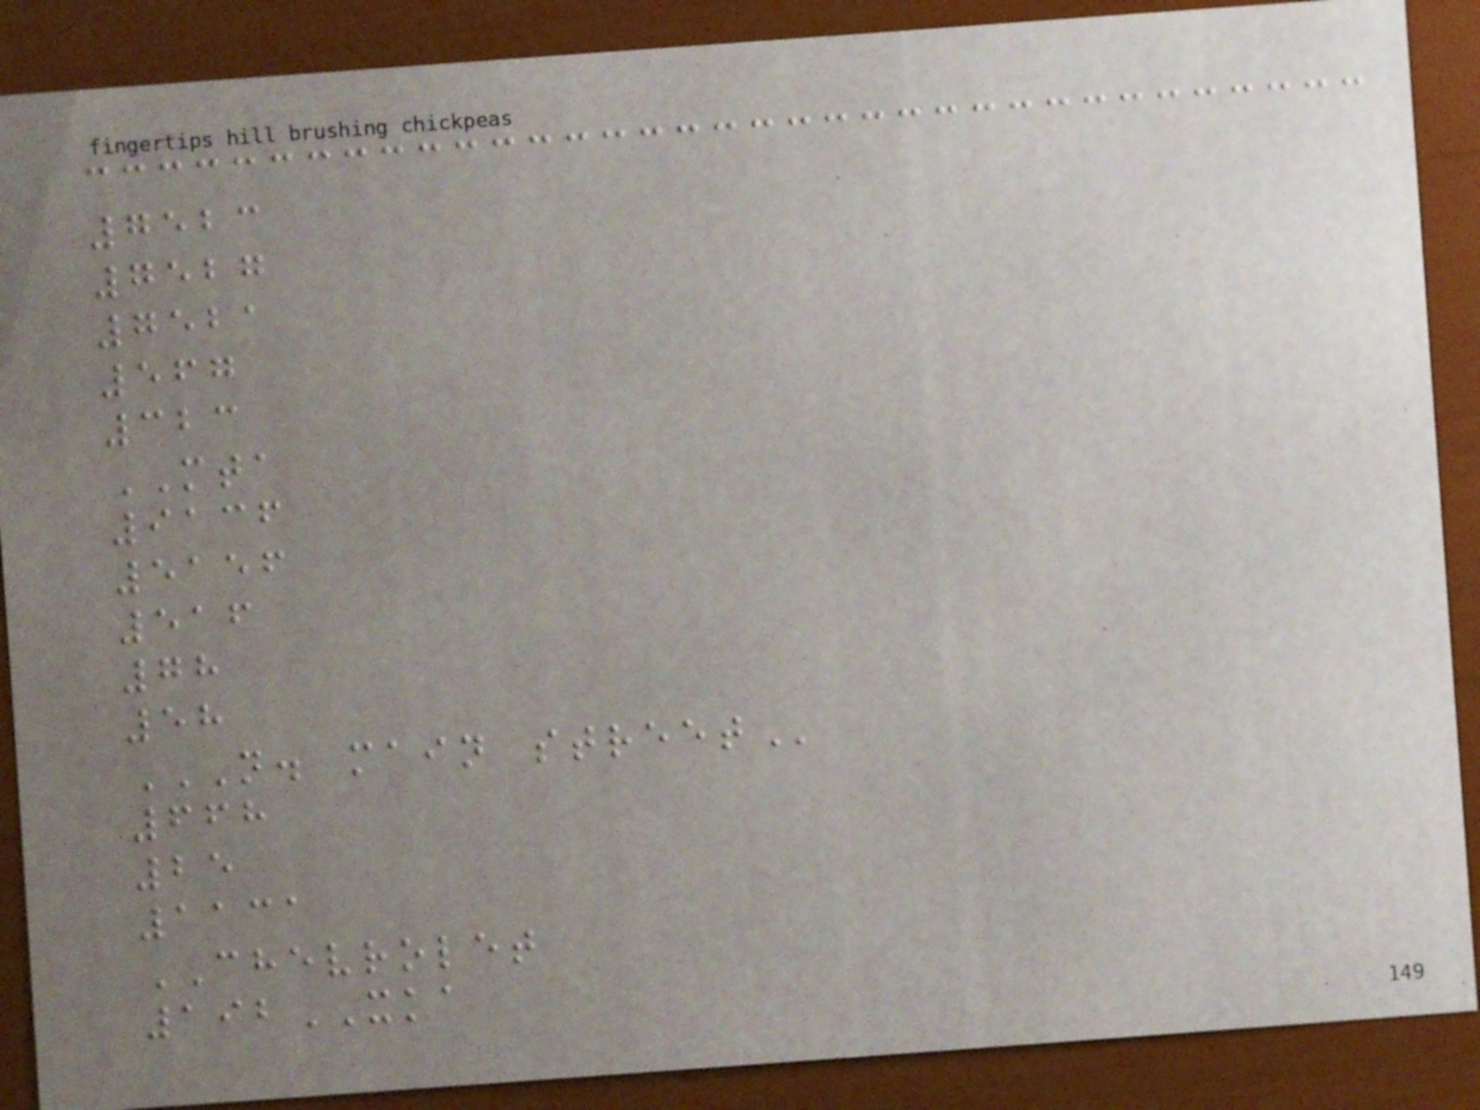7523
7527
7521
567
323
MTA
9136
5156
516
78
58
N. MAIN STREET
668
25
1131
CHEVROLET
192XKA
